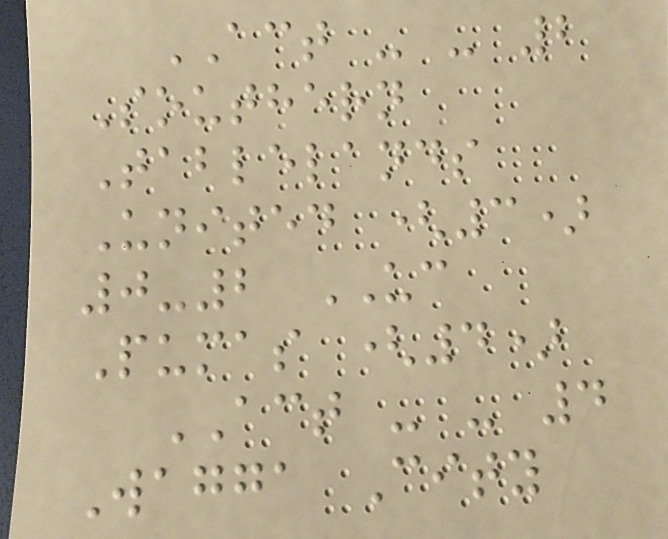ACT - - 2
Southern
Tablelands
United (3)
0-2 UC
Pumas (4)
ACT - - 4
Wagga City
